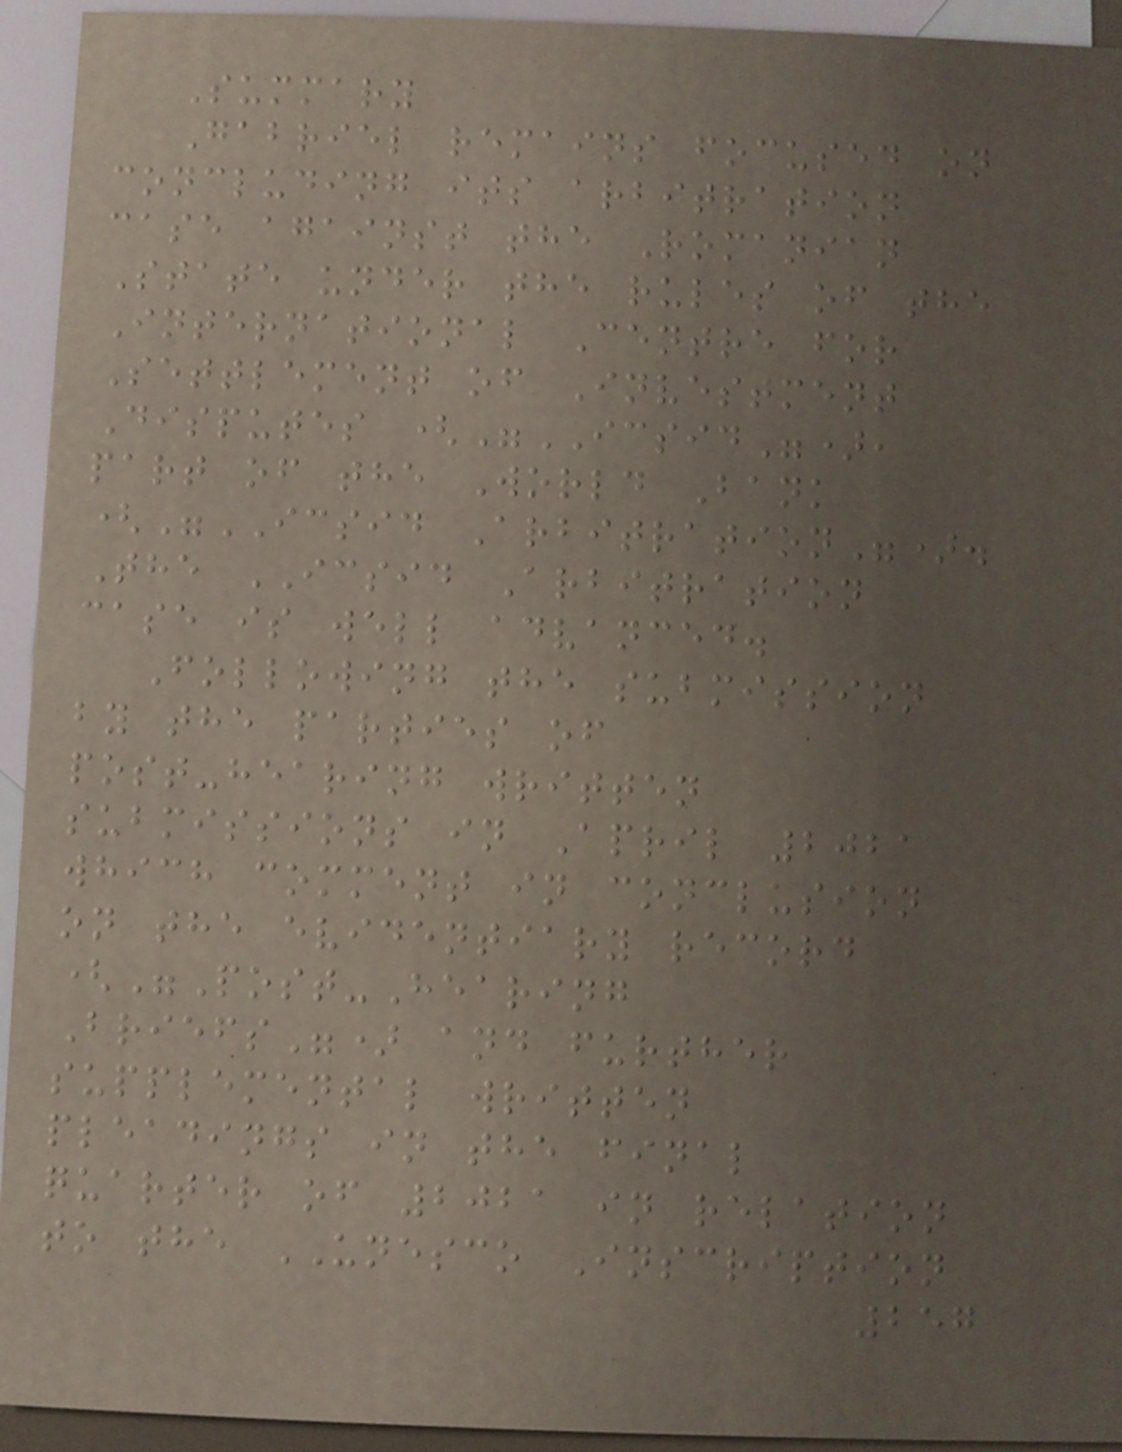Summary
Gabriel remains focused on
concluding its arbitration
case against the Romanian
State under the rules of the
International Centre for
Settlement of Investment
Disputes ("ICSID"),
part of the World Bank
("ICSID Arbitration").
The ICSID Arbitration
case is well advanced.
Following the submission
by the parties of
post-hearing written
submissions in April 2021
which comment in conclusion
on the evidentiary record
("Post-Hearing
Briefs") and further
supplemental written
pleadings in the final
quarter of 2021 in relation
to the UNESCO Inscription
257
